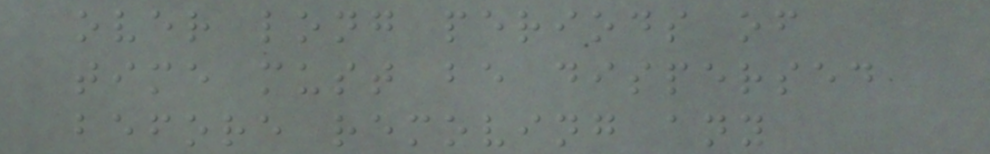over long periods of
time must be dispersed
before removing any
